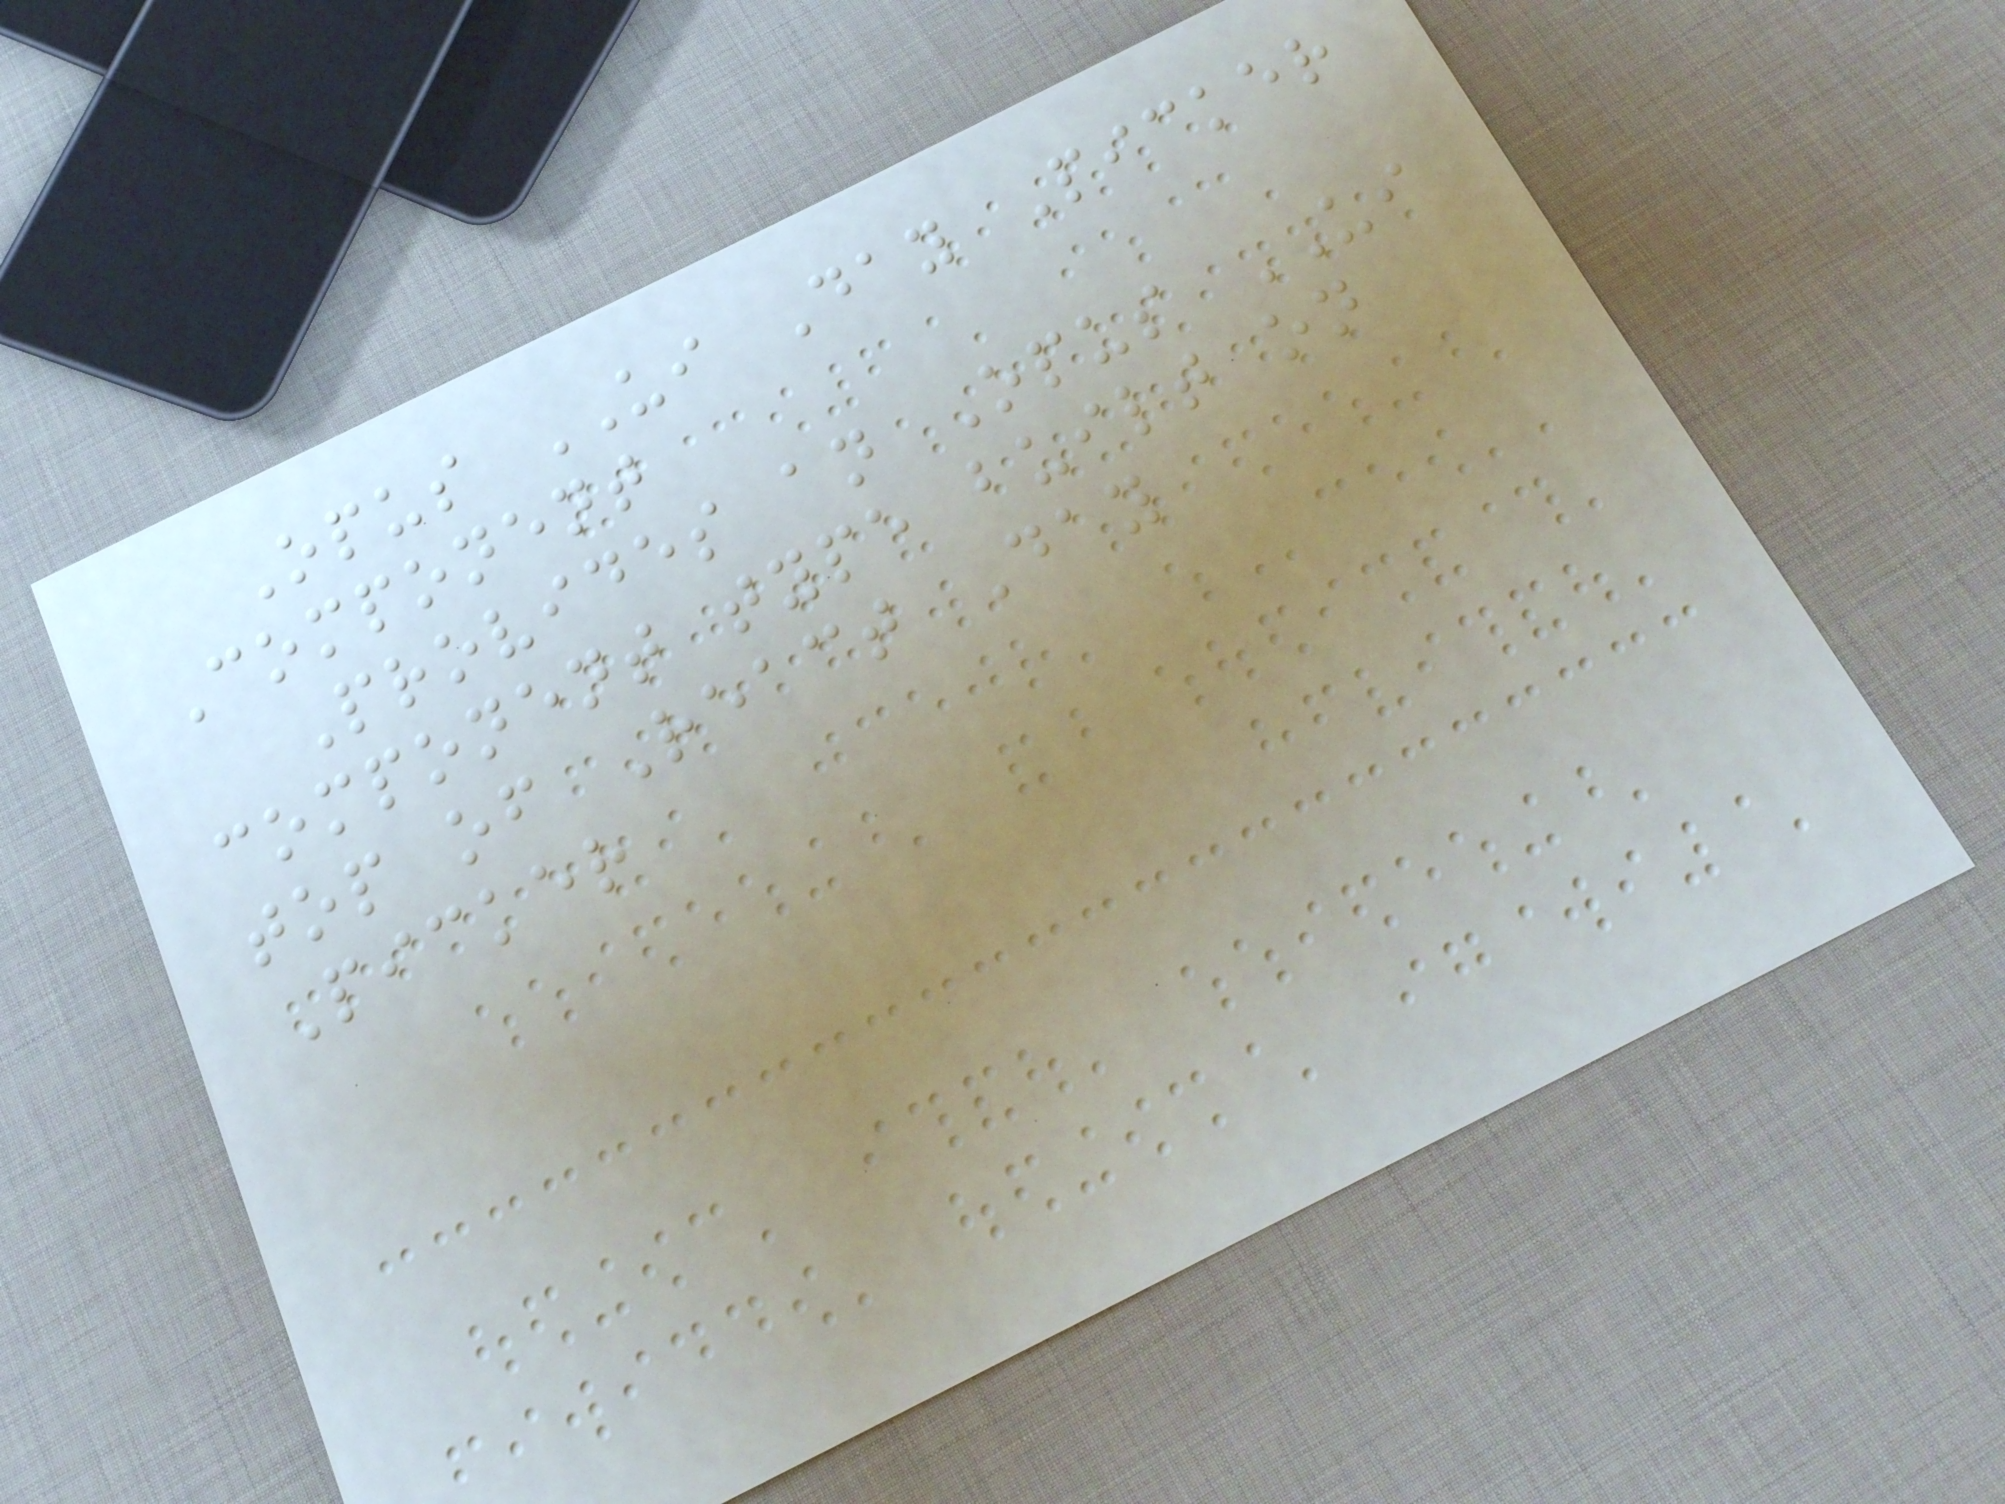Opus UI Day Picker
Component
Provides an Opus UI
component type built on
top of React Day
Picker
